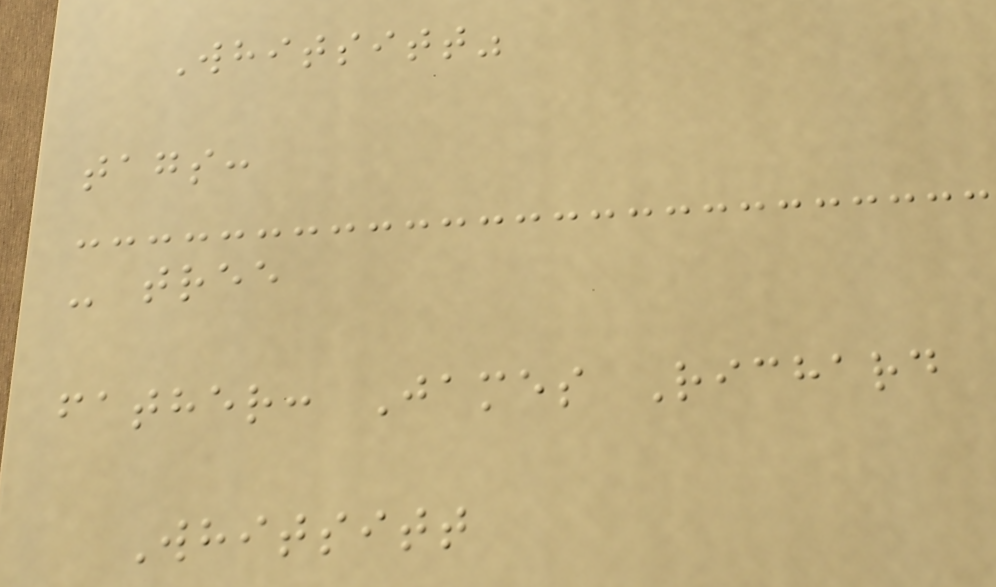Whitsitt"
tags:
- tree
father: James Richard
Whitsitt
